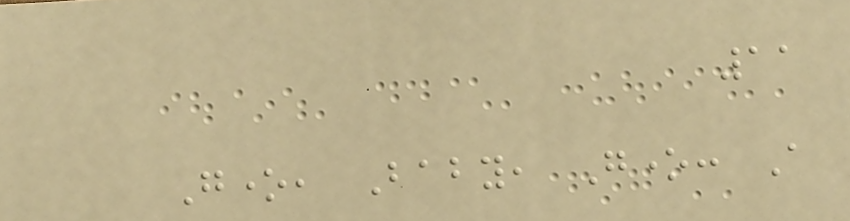11
Gone, Baby, Gone: A
